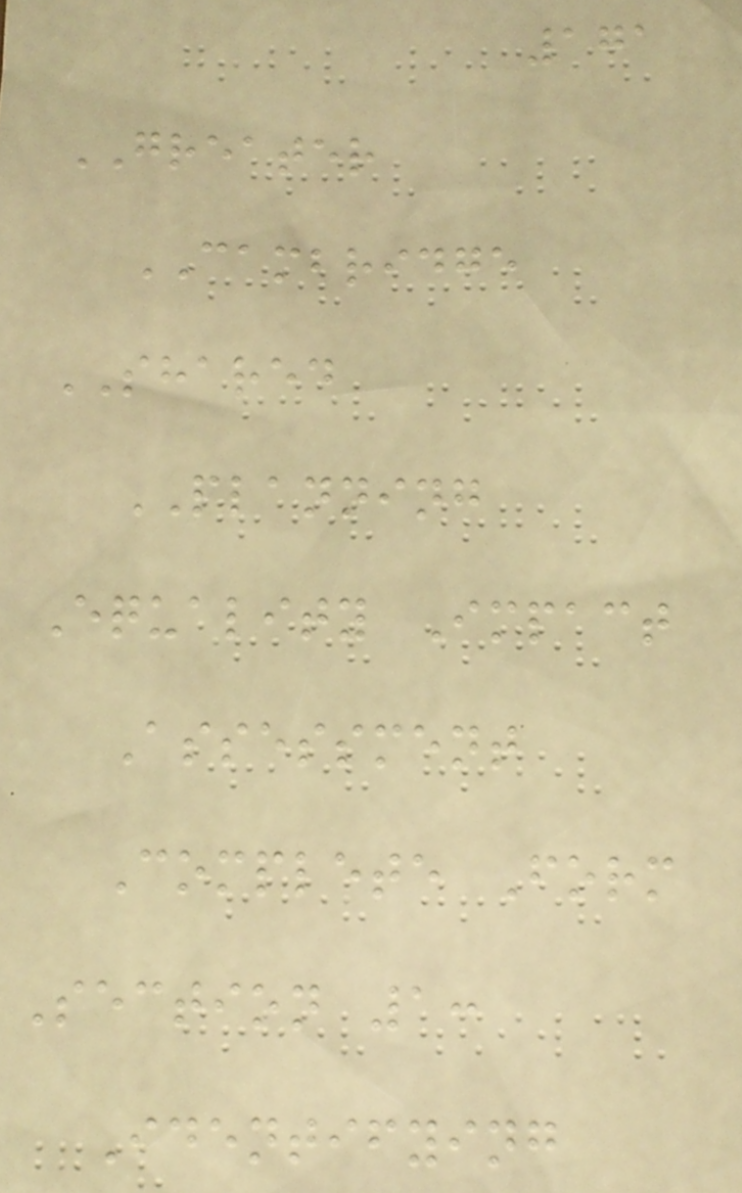171
GREATER
CAMBRIDGE
SHARED
PLANNING
Equality Impact
Assessment
Complete Form
Section 1:
Identifying
